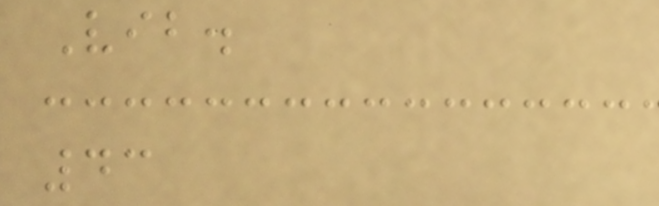Vib.
43
